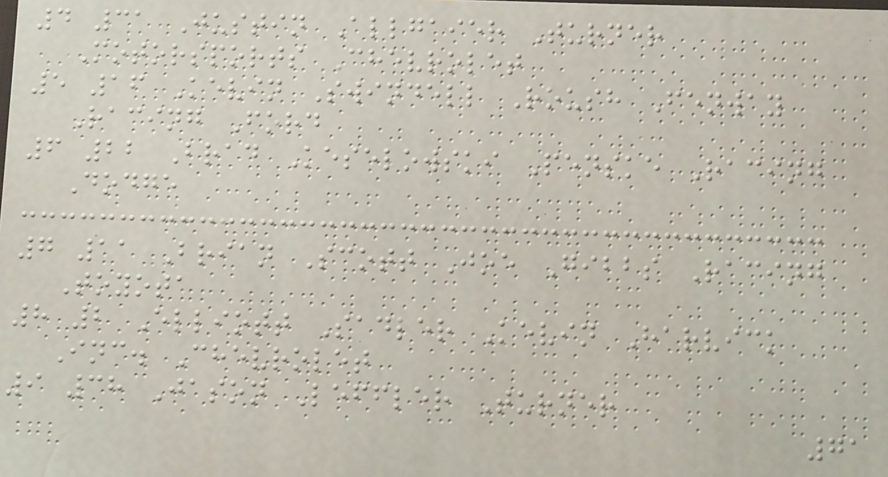4 31 Justin Allgaier Turner
Motorsports Chevrolet
5 16 Kevin Swindell Roush Fenway
Racing Ford
6 22 Brad Keselowski Penske Racing
Dodge
7 11 Brian Scott Joe Gibbs Racing
Toyota
8 2 Elliott Sadler Kevin Harvick
Inc. Chevrolet
9 38 Jason Leffler Turner
71
